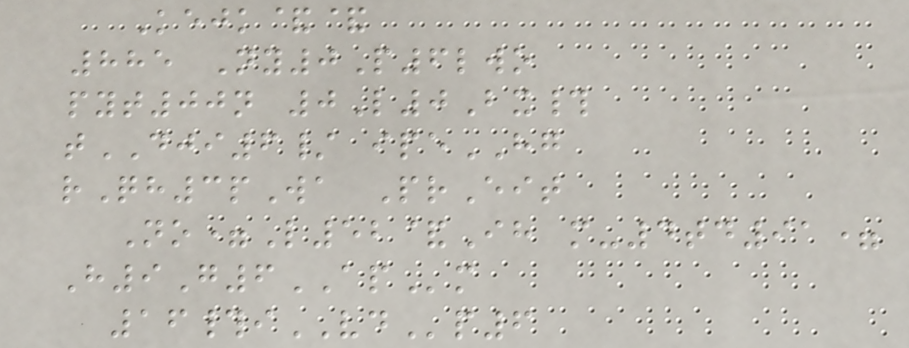Kejk&&
885 Ny0P6lwo
pyt00n 0L0Bx#
tDJI6/ ipeHG
rQh3pWa PrEit
No=L52&Ih m-4td91=
H9G6APm
16#iVDp6
